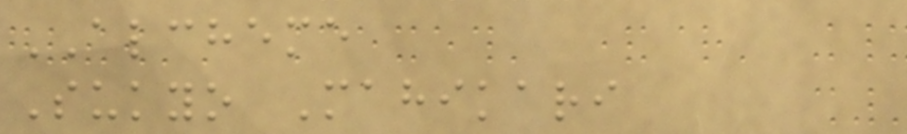ALCHEME
Sukyo Mahikari
